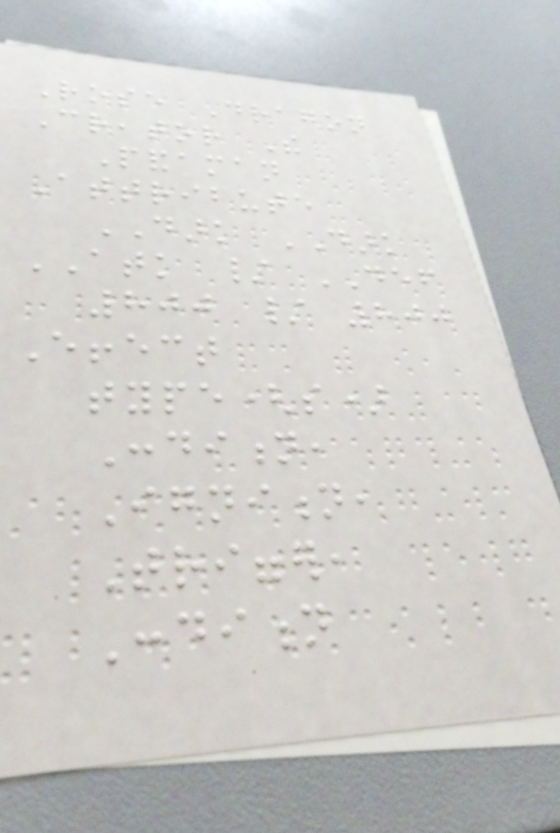Rose Dragon
Creator The
Pandaman
Attribute
DARK DARK
ATK / DEF
800 / 800
Effect
type(s)
Condition,
Ignition,
Trigger,
Condition
